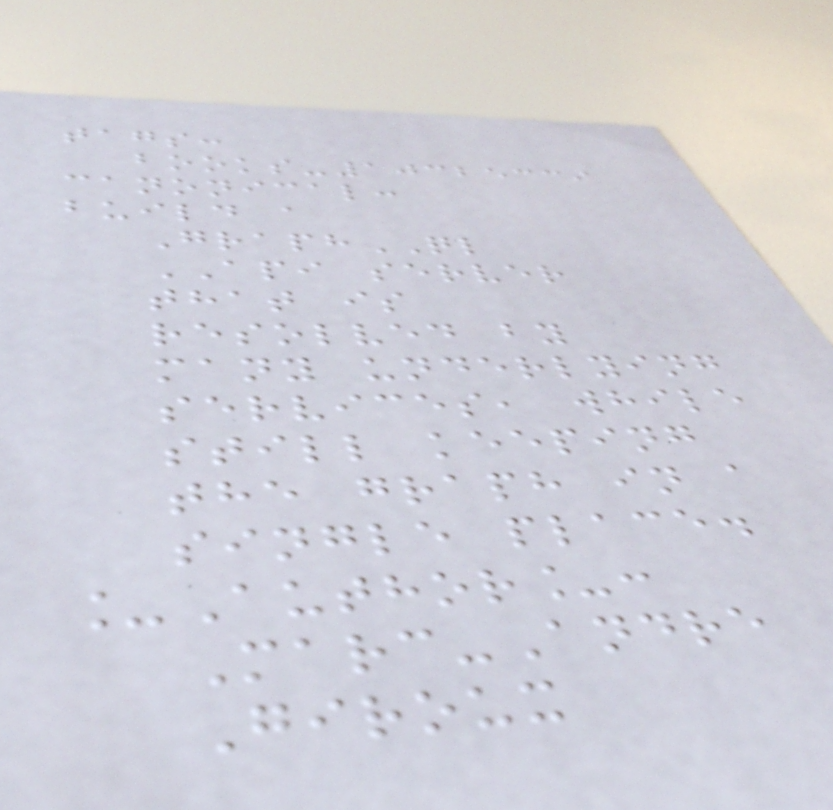tags:
books-10325339
canonical:
build a
GraphQL
API server
that is
resolved by
many underlying
services, while
still keeping
the graph in a
single place.
_Author_:
Marc-Andre
Giroux
